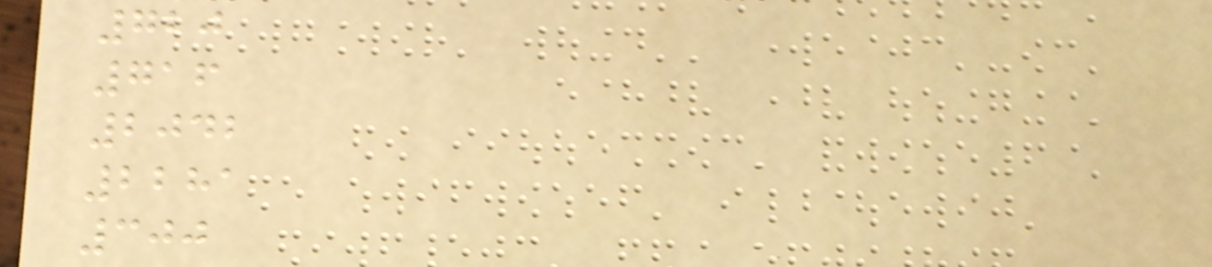720
716
2042
2281
300
